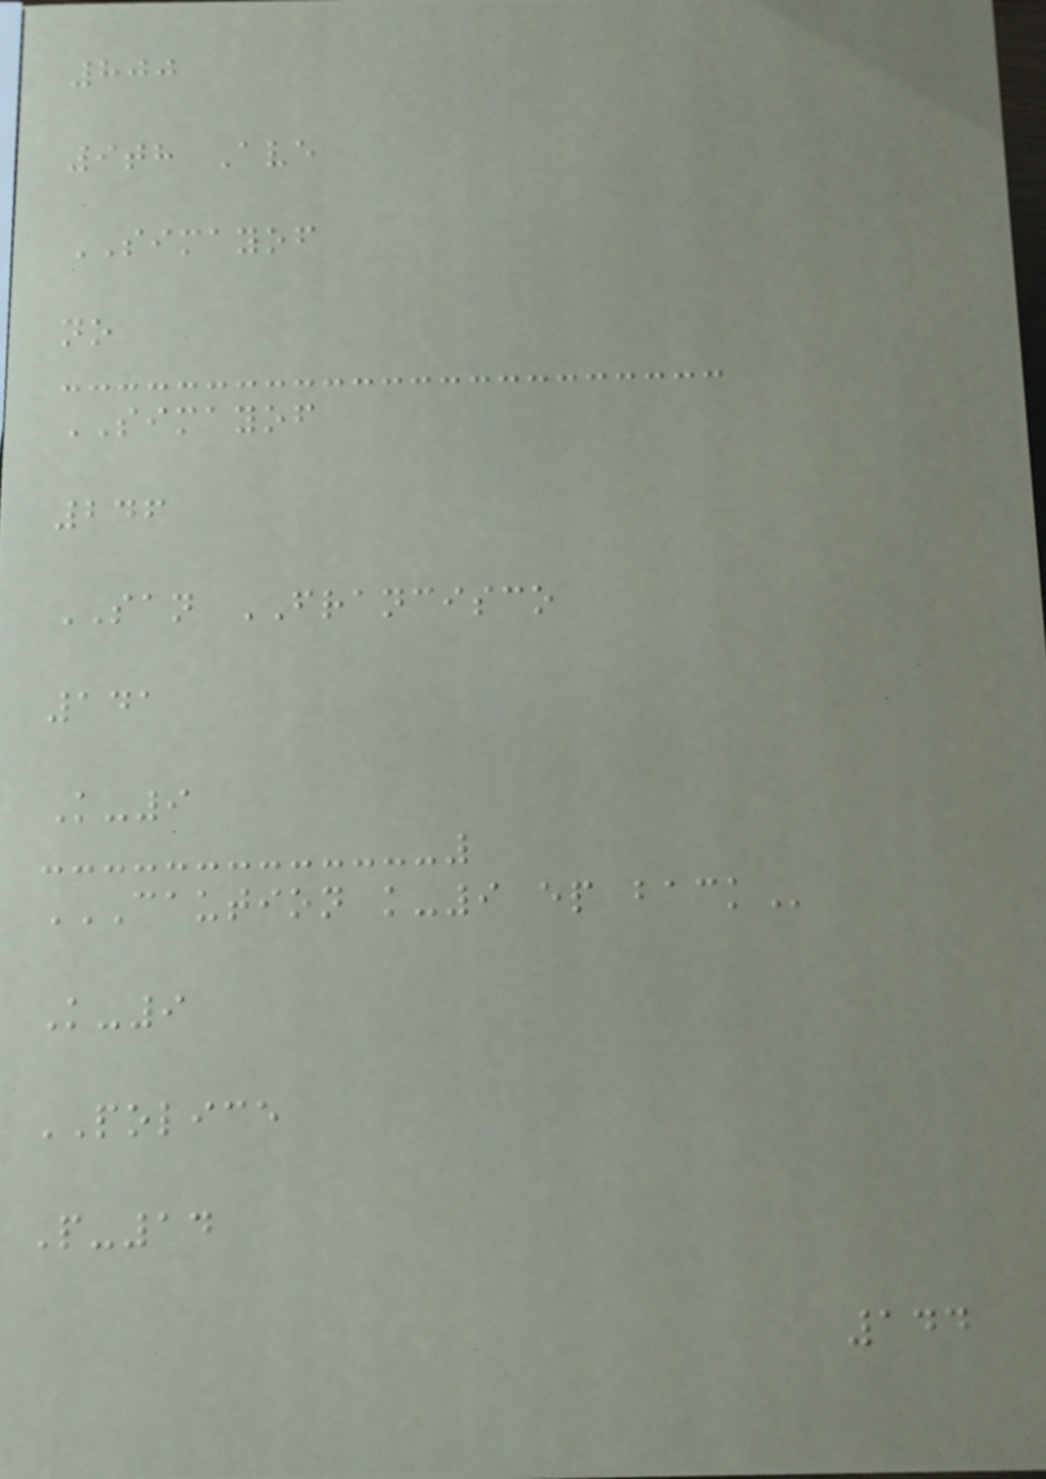800
9th Ave
SIMAYOF
no
SIMAYOF
246
SAN FRANCISCO
141
K-9
CAUTION K-9 EP BACK
K-9
POLICE
P-14
144
